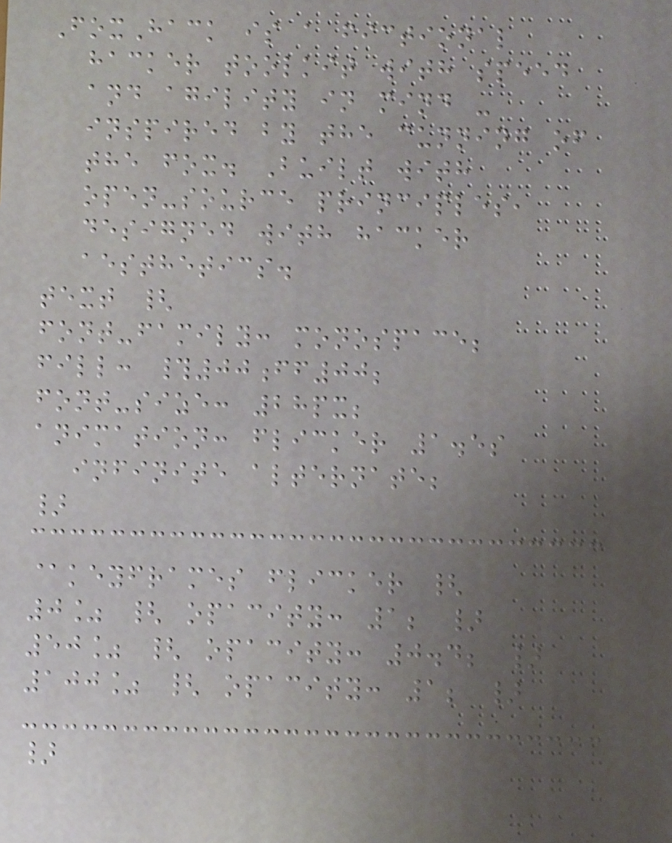FoxHack is a fictional
hacker toolkit with speed
and agility in mind -
inspired by the cunning of
the fox. Built with
open-source principles,
designed with hacker
aesthetics.
text {
font-family: monospace;
fill: #00ff00;
font-size: 28px;
animation: flicker 1.5s
infinite alternate;
}
@keyframes flicker {
0% { opacity: 1; }
50% { opacity: 0.4; }
100% { opacity: 1; }
}
